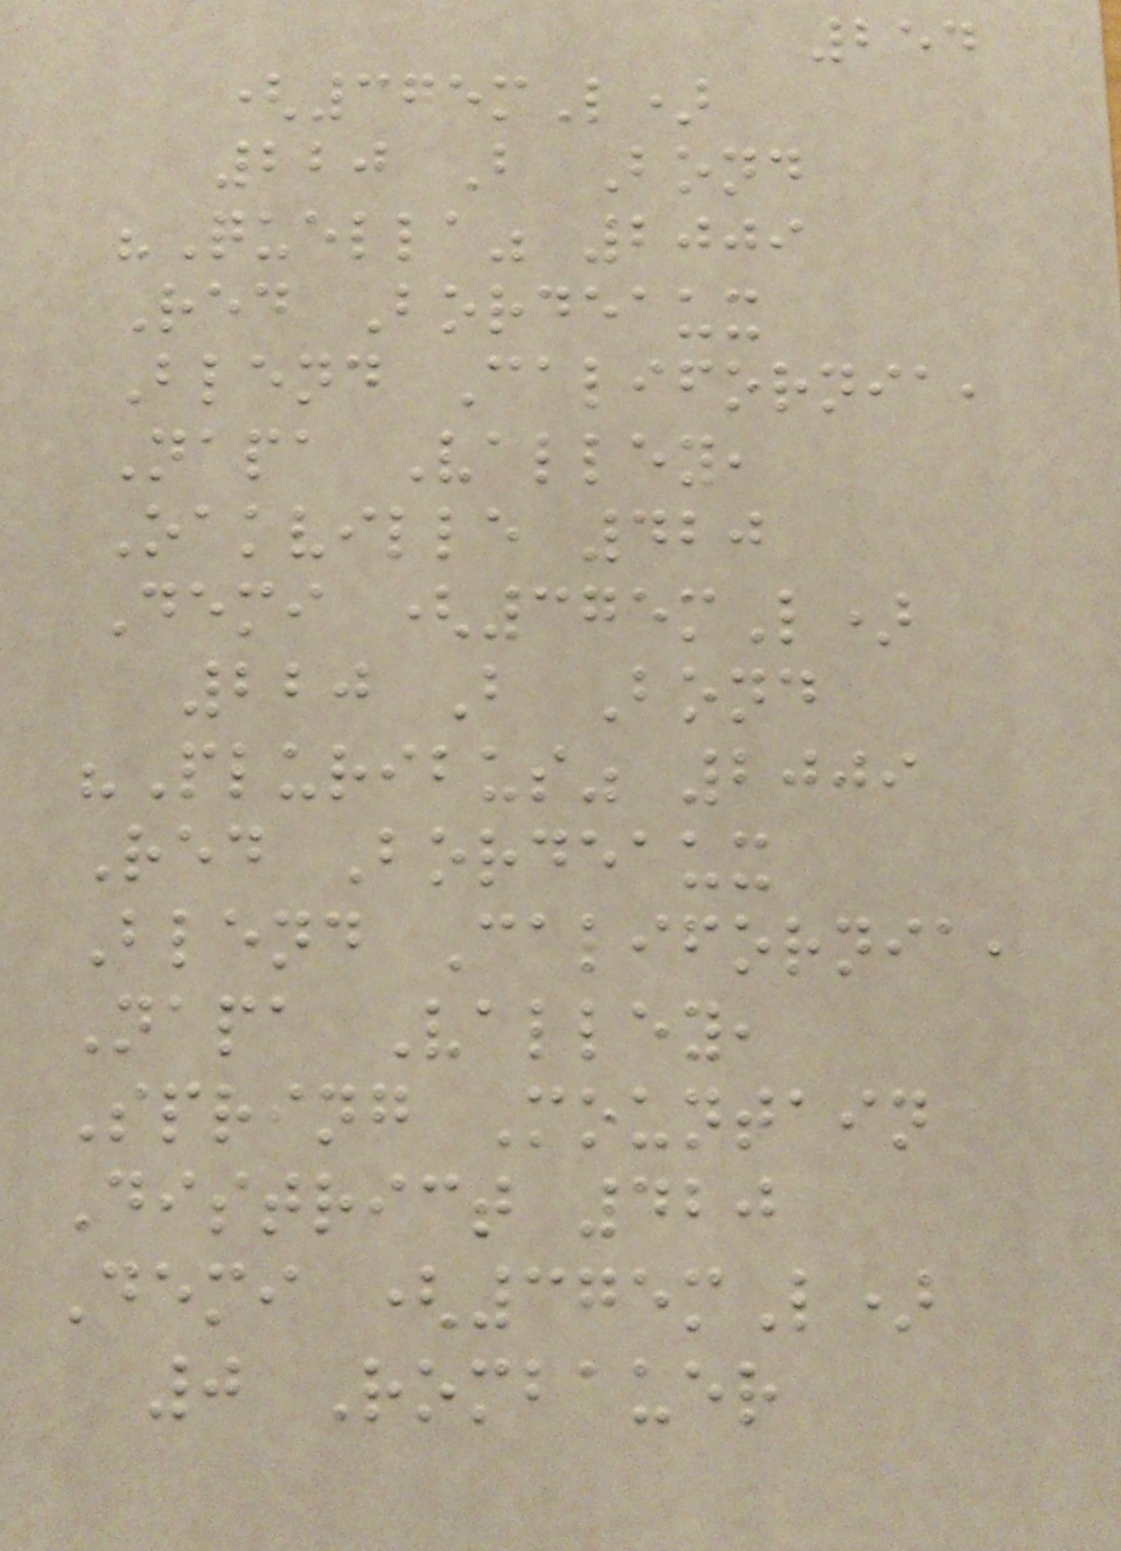254
(375mL)
220 B Bond
"Quella" 2009
Red Bordeaux
Blend California,
Napa Valley,
Oakville 420
Demi (375mL)
220 B Bond
"Pluribus" 2009
Red Bordeaux
Blend California,
Napa Valley,
Spring Mountain
District 420
Demi (375mL)
0 Rombauer
